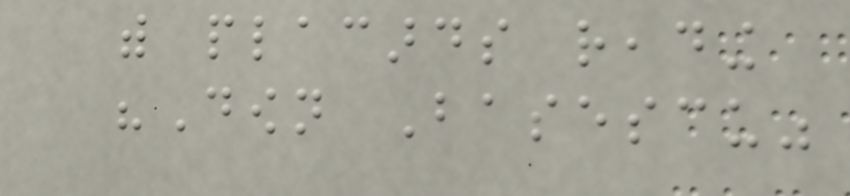with placards reading
"Down Basescu"
